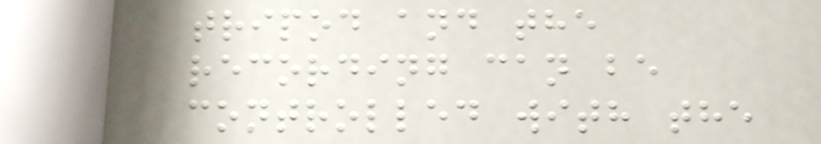tripod and the
recording can be
controlled with the
